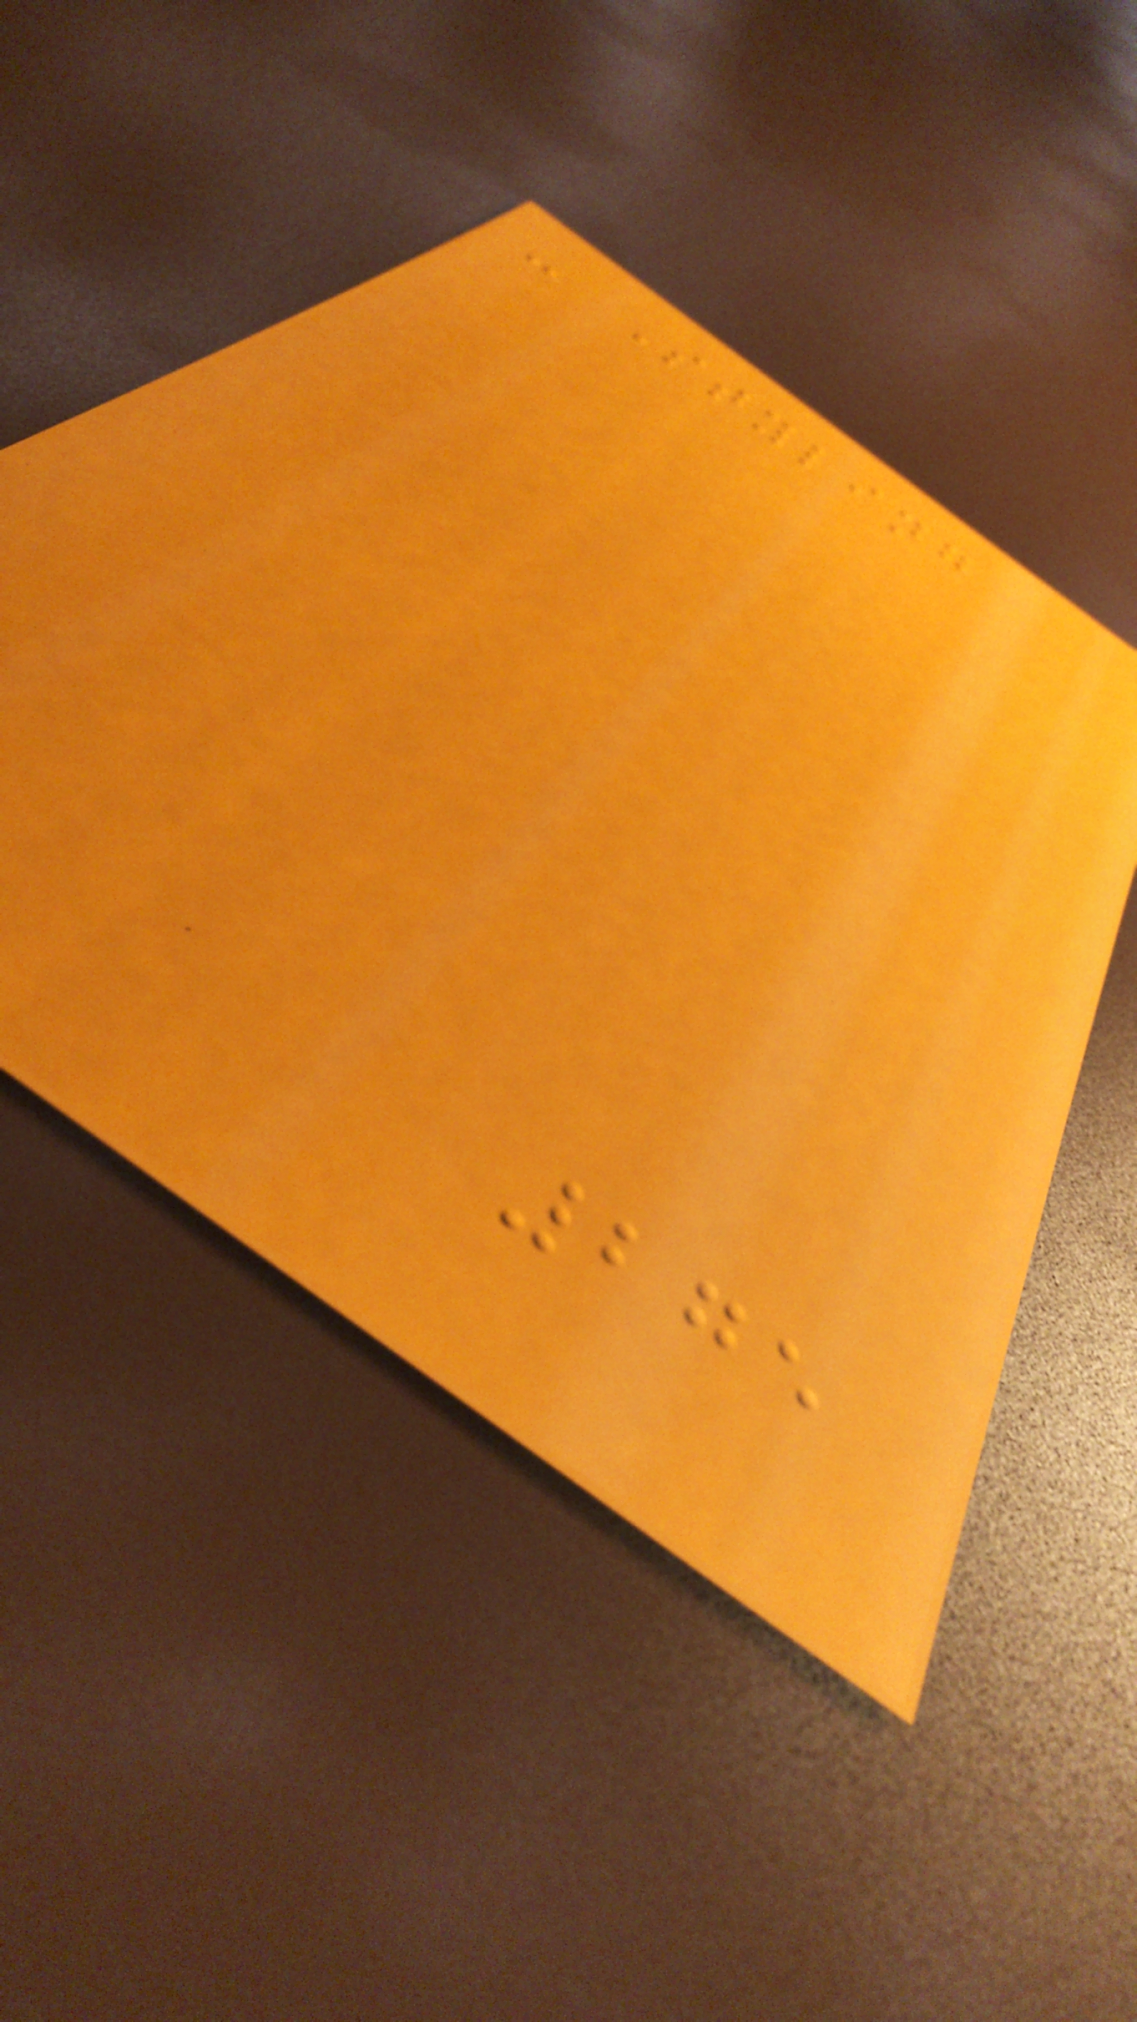- Styling
275
